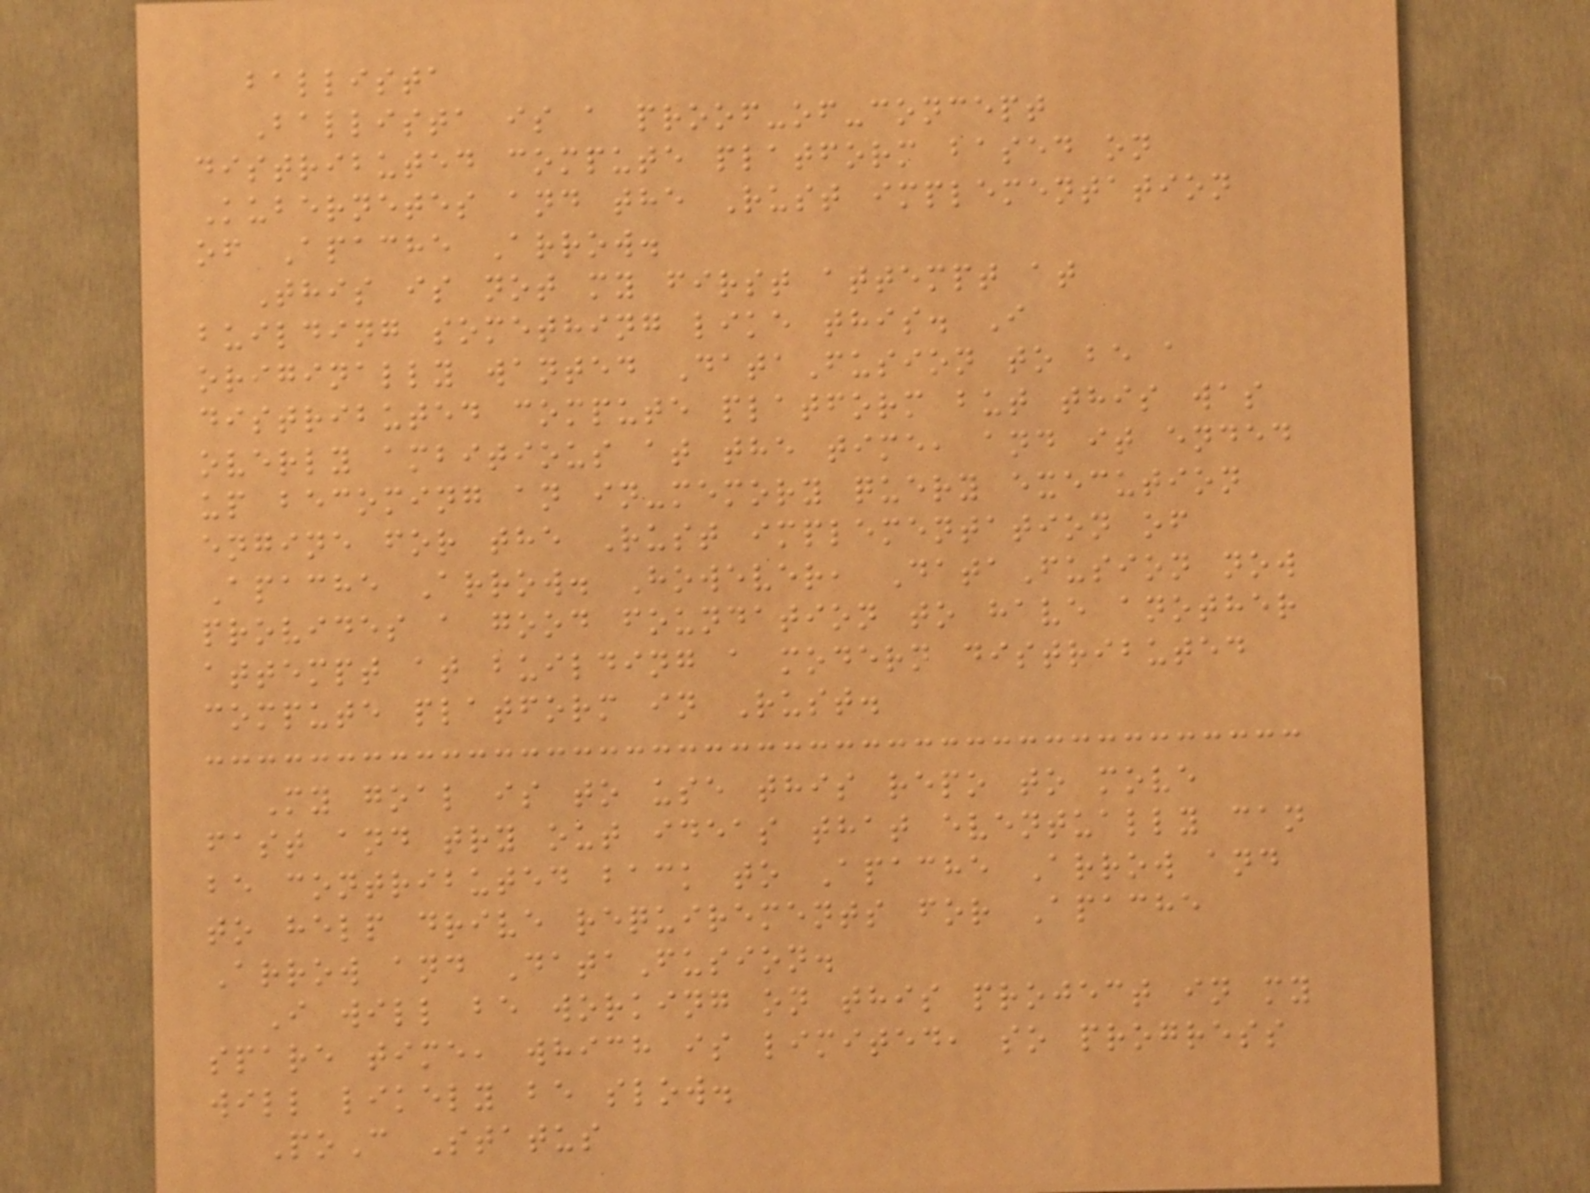ballista
Ballista is a proof-of-concept
distributed compute platform based on
Kubernetes and the Rust implementation
of Apache Arrow.
This is not my first attempt at
building something like this. I
originally wanted DataFusion to be a
distributed compute platform but this was
overly ambitious at the time, and it ended
up becoming an in-memory query execution
engine for the Rust implementation of
Apache Arrow. However, DataFusion now
provides a good foundation to have another
attempt at building a modern distributed
compute platform in Rust.
My goal is to use this repo to move
fast and try out ideas that eventually can
be contributed back to Apache Arrow and
to help drive requirements for Apache
Arrow and DataFusion.
I will be working on this project in my
spare time, which is limited, so progress
will likely be slow.
PoC Status
